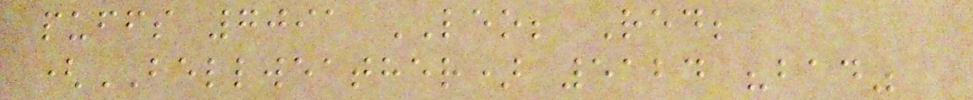puffs 7091 LEO; Red;
(BELLWEATHER) 5124 "bad"
